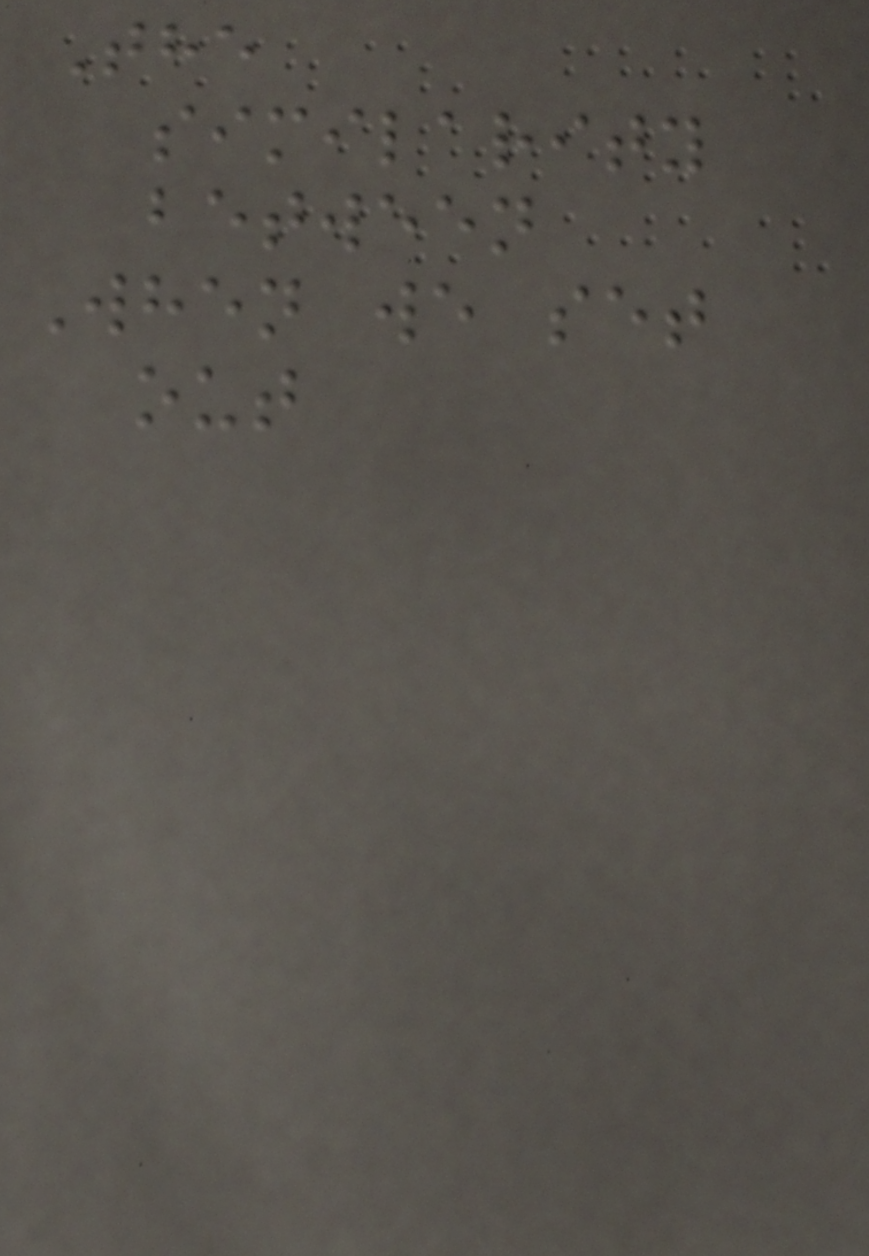The
similarity
between
When we set
out
